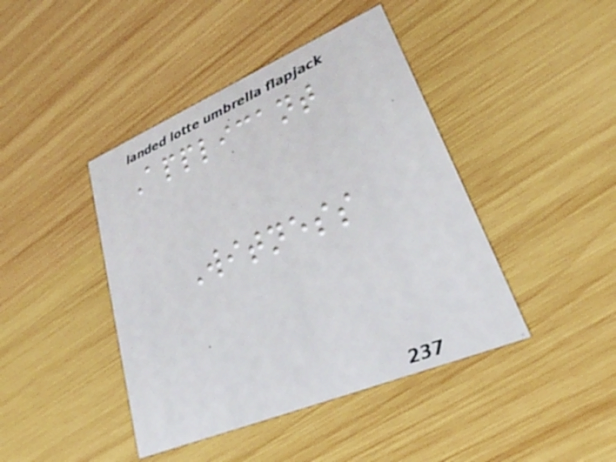Applicant
Witness
